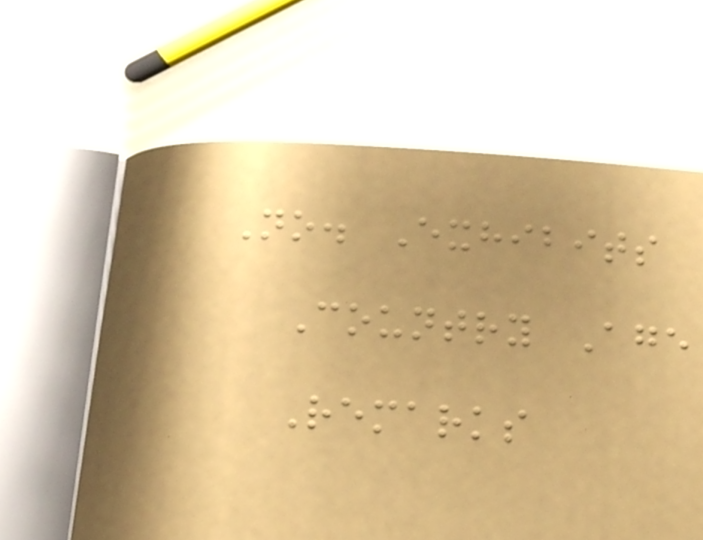No. Exhibits
Country Age
Remarks
